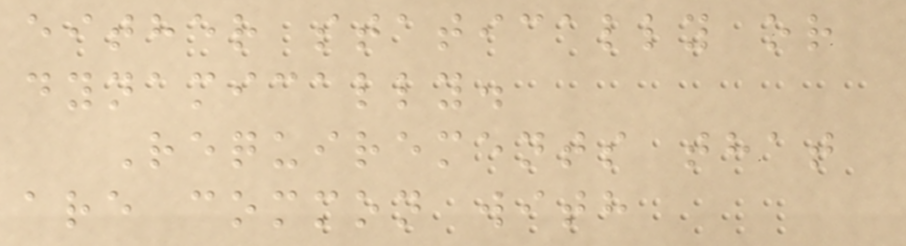either statically or
dynamically.
Requirements that
are common with
